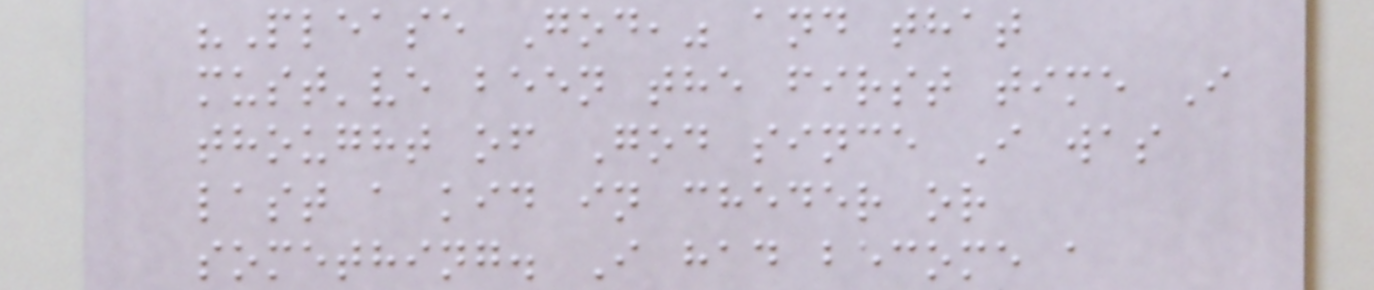"Please God," and that
must've been the first time I
thought of God since I was
last a kid in cheder or
something. I had become a
